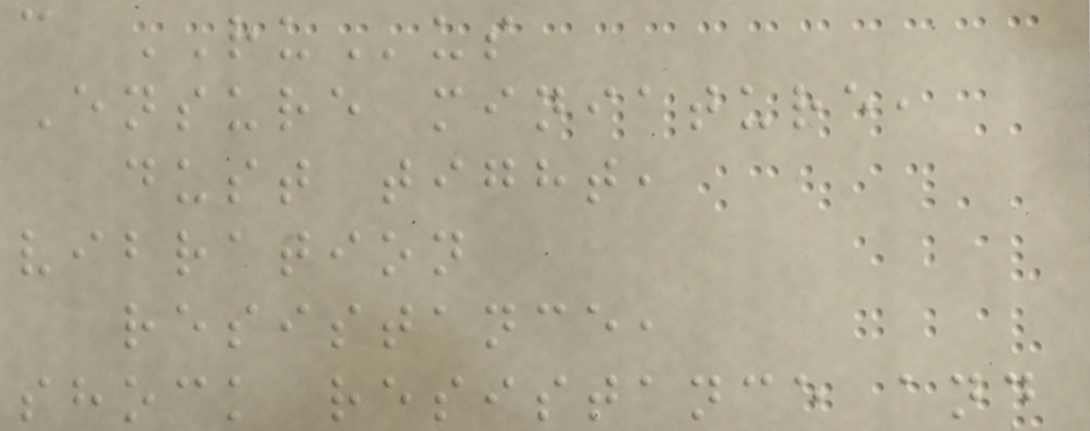c RUus
Ensure miniature,
dust tight,
vibration
resistance,
shock resistance and
